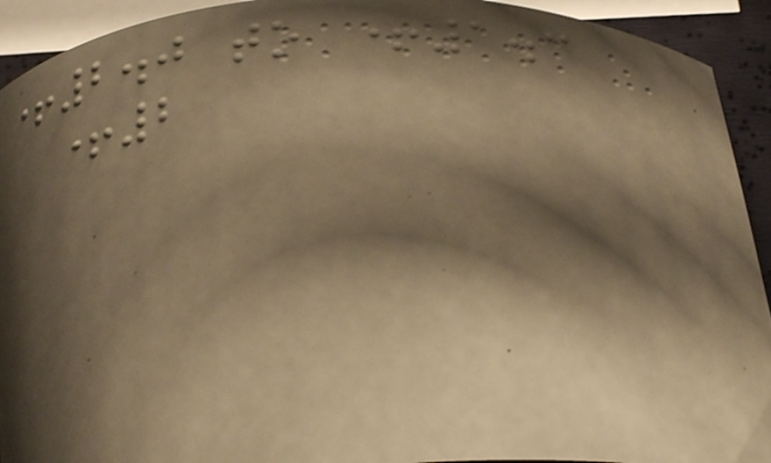+2.0 to +1.3
+2
